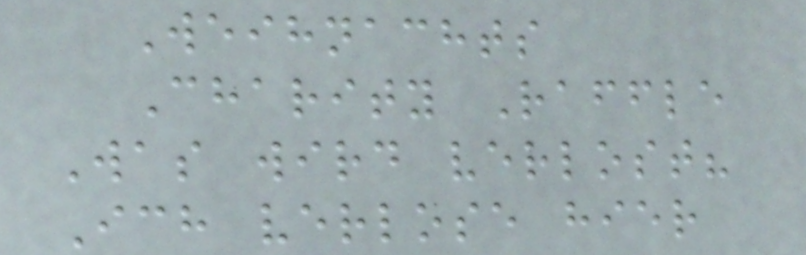Weihnachts
Charity Raffle
Was wird verlost?
Ich verlose hier
